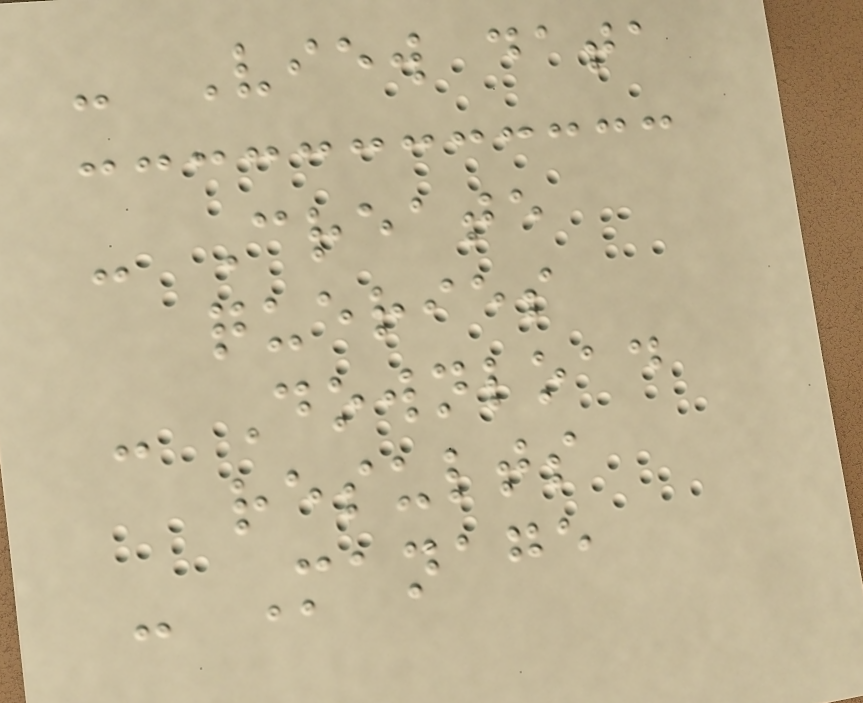- View data
- Create
queries
- Download
results
- Manage
